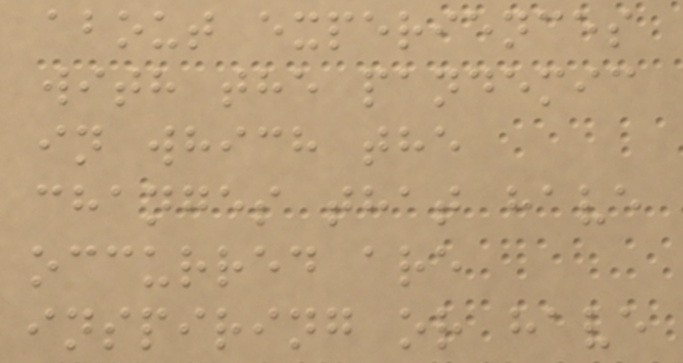about experiences
with the pandemic
in which the
changes that have
occurred are
inspiring or have
